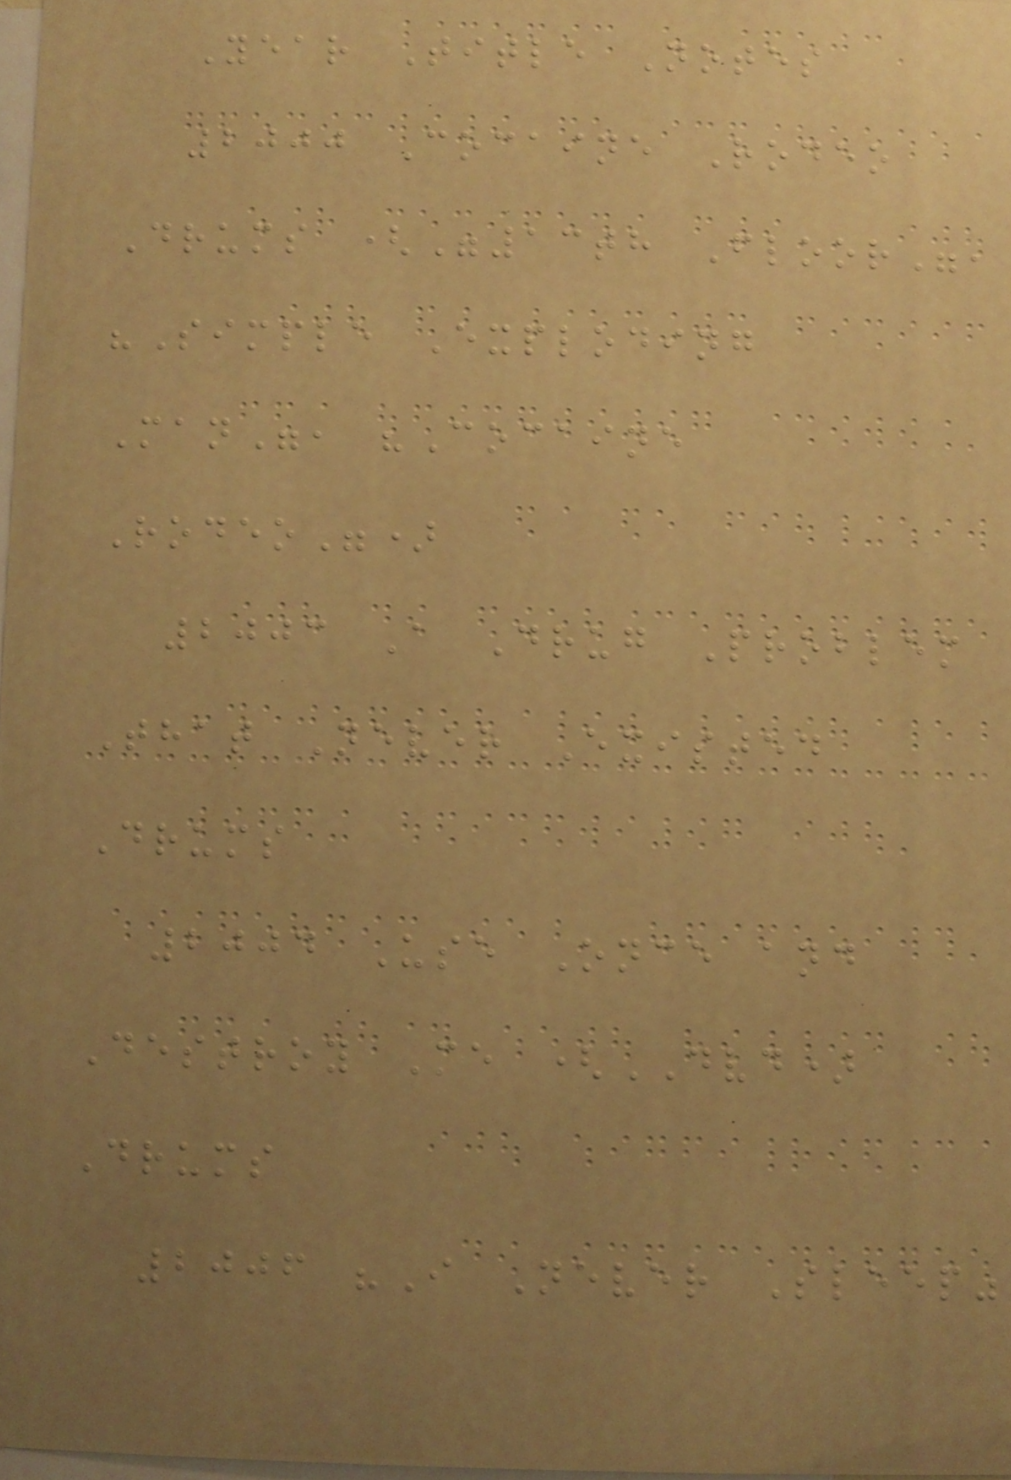Year Title Notes
2000 Cocaine Rodeo
Drums ("13th Floor",
"Simple Exploding
Man", "Cocaine
Rodeo")
2003 A Drug Problem
That Never Existed
Drums
2004 Use Once and
Destroy Me (DVD)
Drums
2006 "I Never Sleep"
